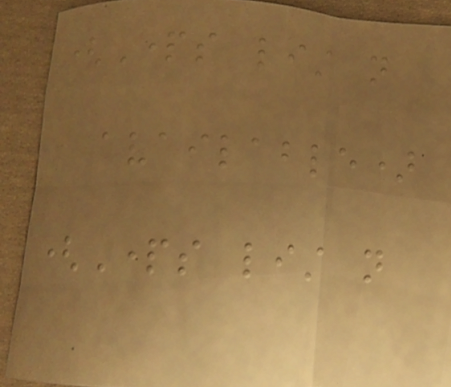(Parts list not
available)
(Parts list not
